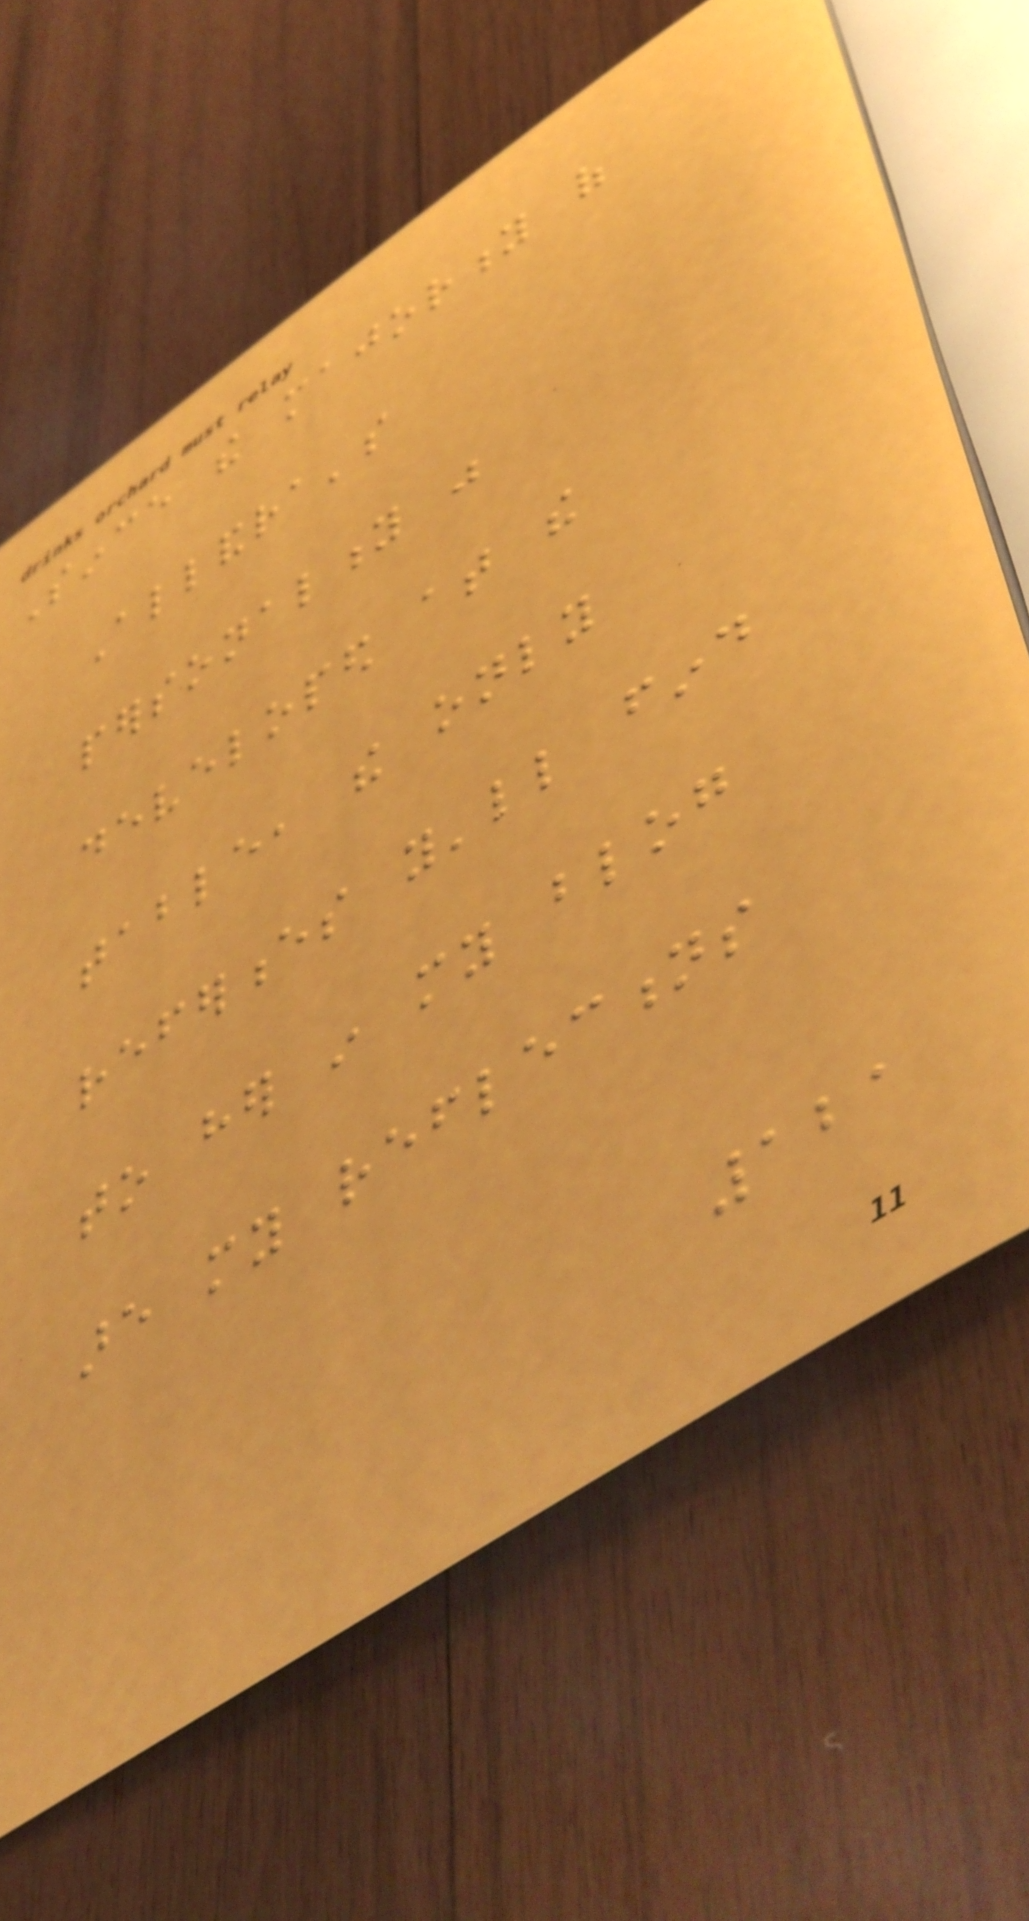Since the majority of
Allandra's
personality was
developed at the
table, the only
references you'll find
to her in my blog
are my reflections
121
